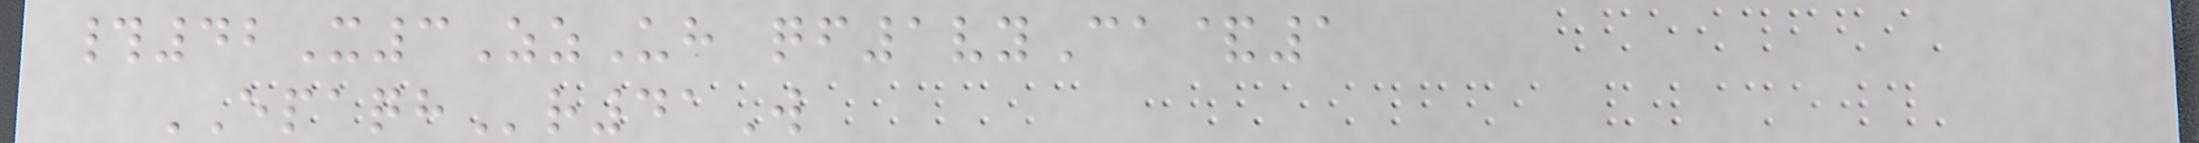#42X3ZzUh qf1vyCa&1
EPAQHr41W
